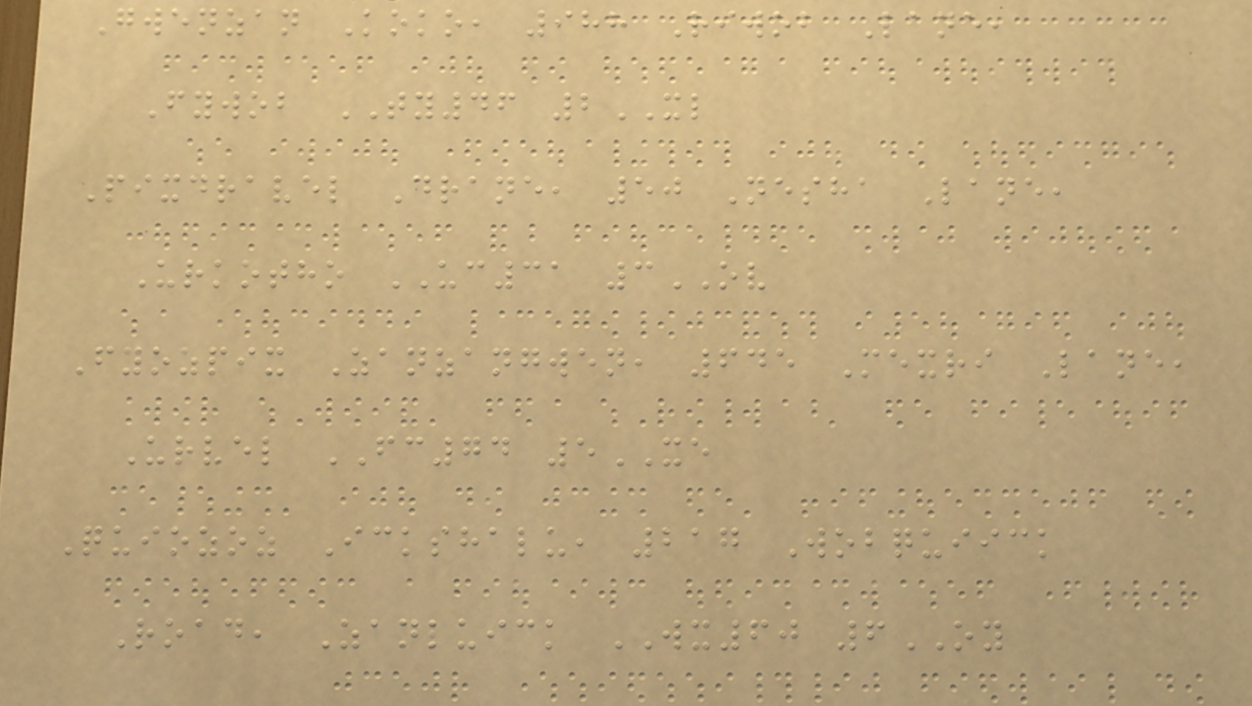Gwenzan Koko, 988 Riwob Lane,
Fywob TY46 2XL
Pixdravel Drane, 50 Nesha Lane,
Urkotho UC31 3OV
Fyozpix Zanzangwen, 645 Mexri Lane,
Urvel FC74 5XE
Quiozoz Ickshalu, 217 Wobquiick
Road, Zanluick WX60 6OY
